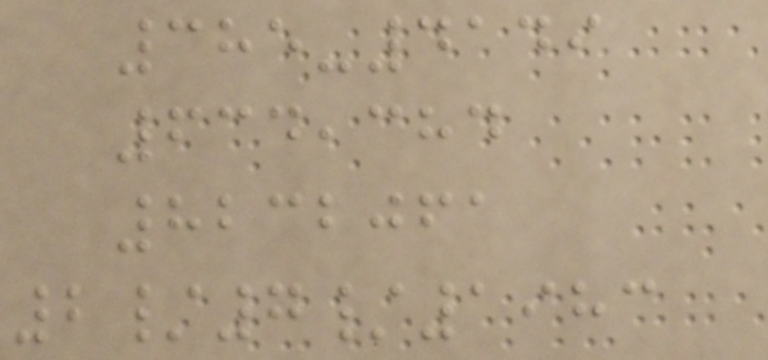385-4149
634,384
8232061
2/7/1983
